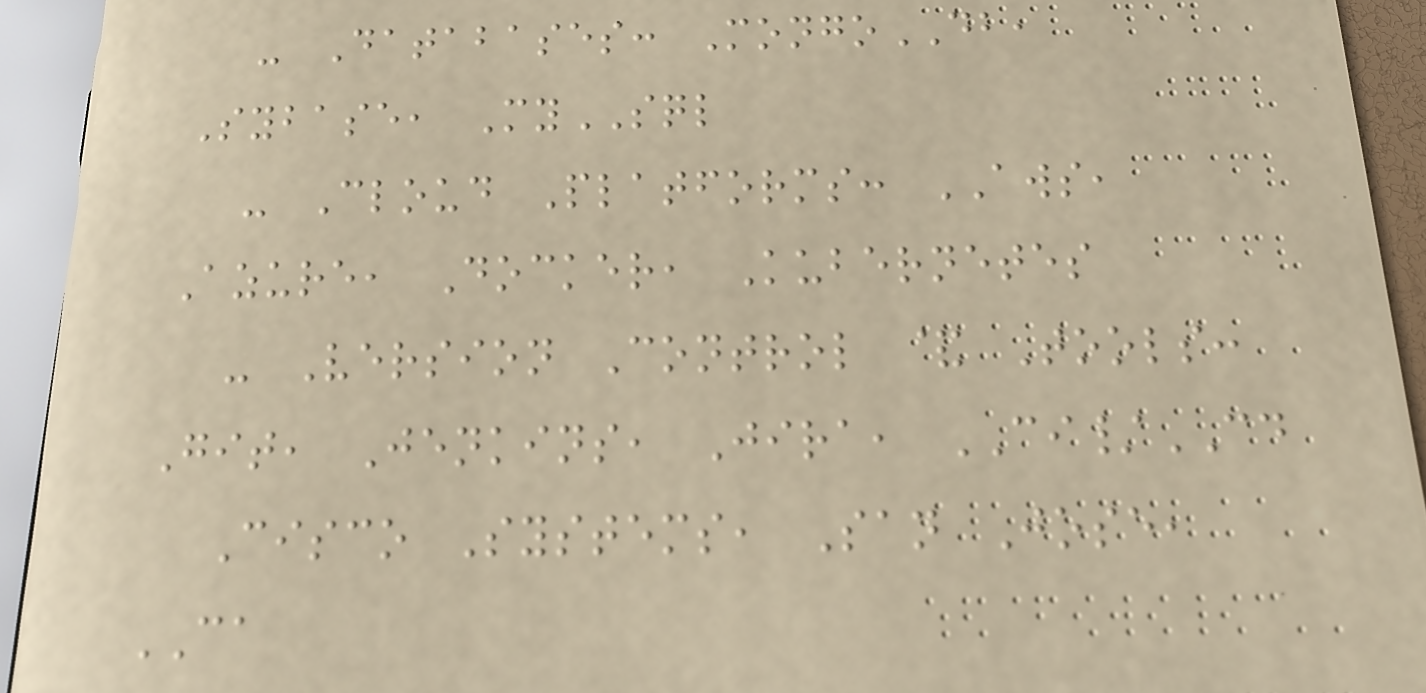- Databases: MongoDB,
Sybase, MySQL
- Cloud Platforms: AWS,
Azure, Docker, Kubernetes
- Version Control & Tools:
Git, Jenkins, Jira, CI/CD
Cisco Systems, San Jose,
CA
